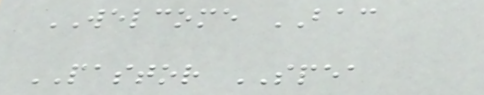WELCOME BAC
PASTOR SPEA
